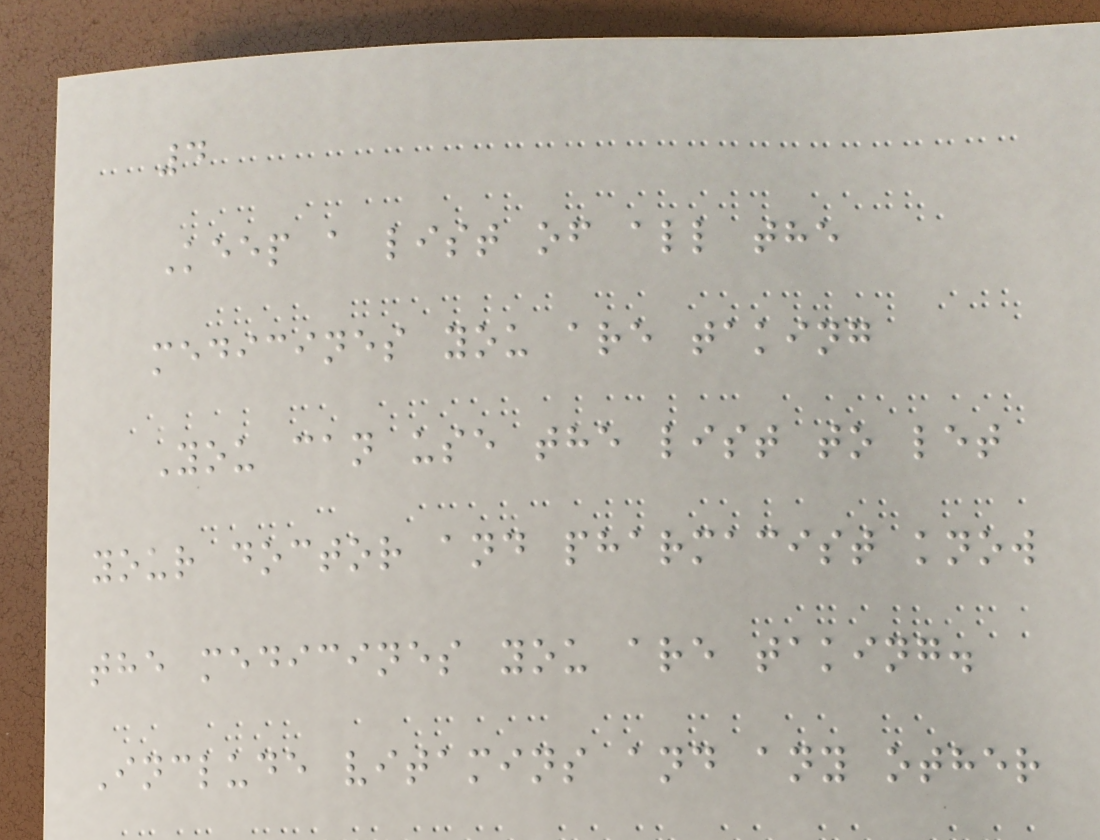4
Keep a list of all the
medicines you are taking
You can use the list to let
your doctor and pharmacist know
the medicines you are taking.
Include vitamins and any other
